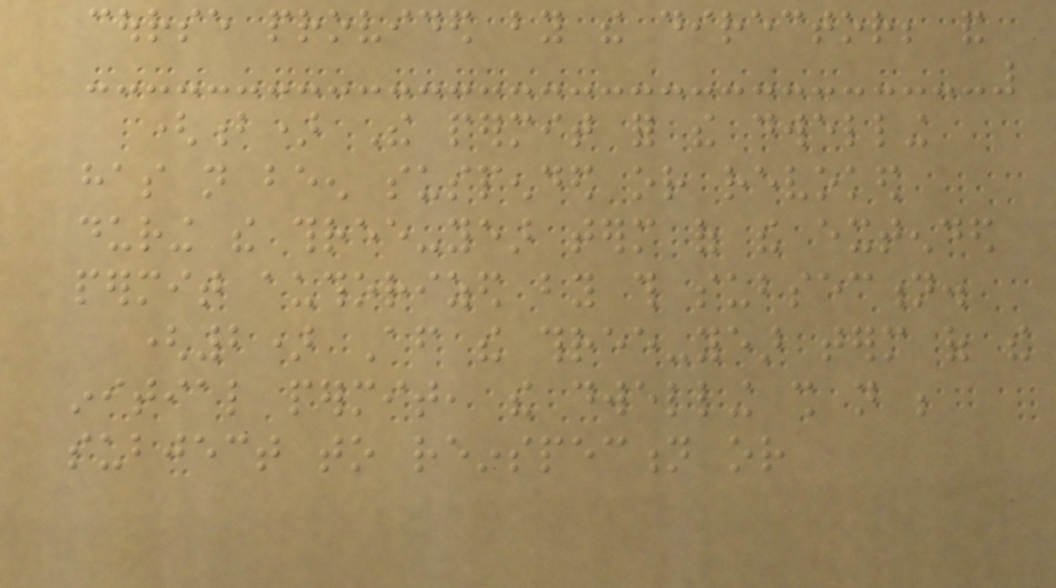course provided by the director; and
(b) The permit for the dwelling
has not been suspended or revoked
during the three-year term of the extended
permit authorized by this subsection.
(2) After the three-year term of the
initial permit, the dwelling shall not be
subject to reinspection or
